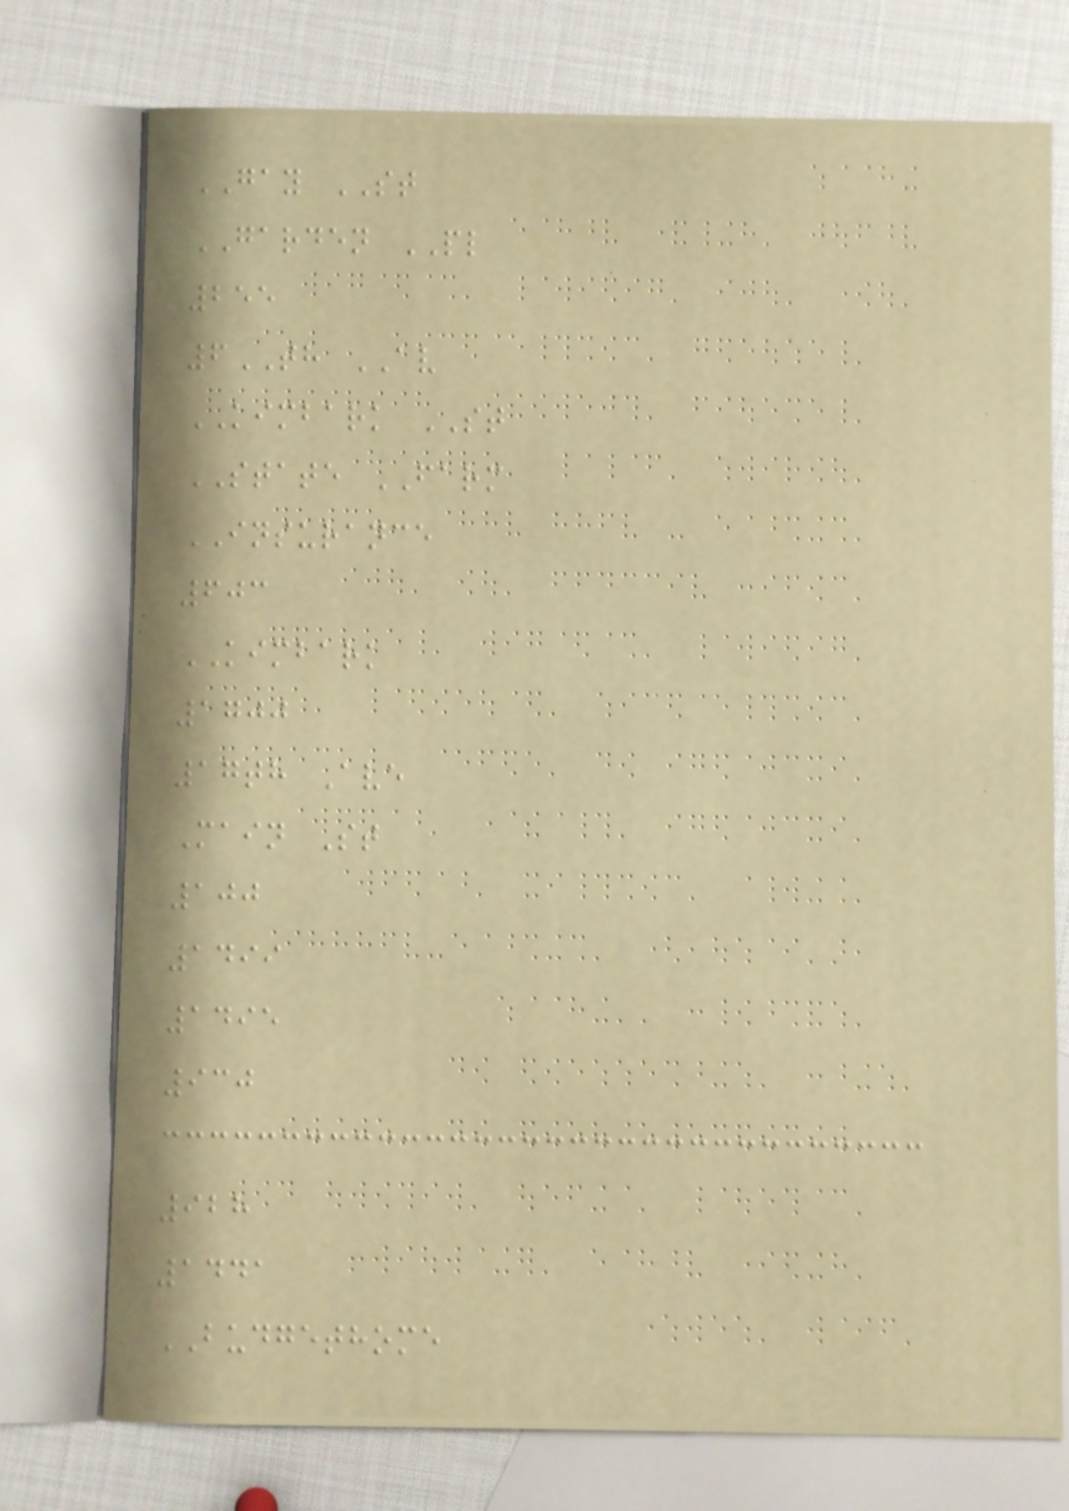GAY ST
GARDEN PL
255
6TH AV
KIMBARK ST
STATE FARM
INSURANCE
603
KIMBARK
1700
17th Ave
Main St
100
1499
1495
930
928
1441
BUDGETHOME
